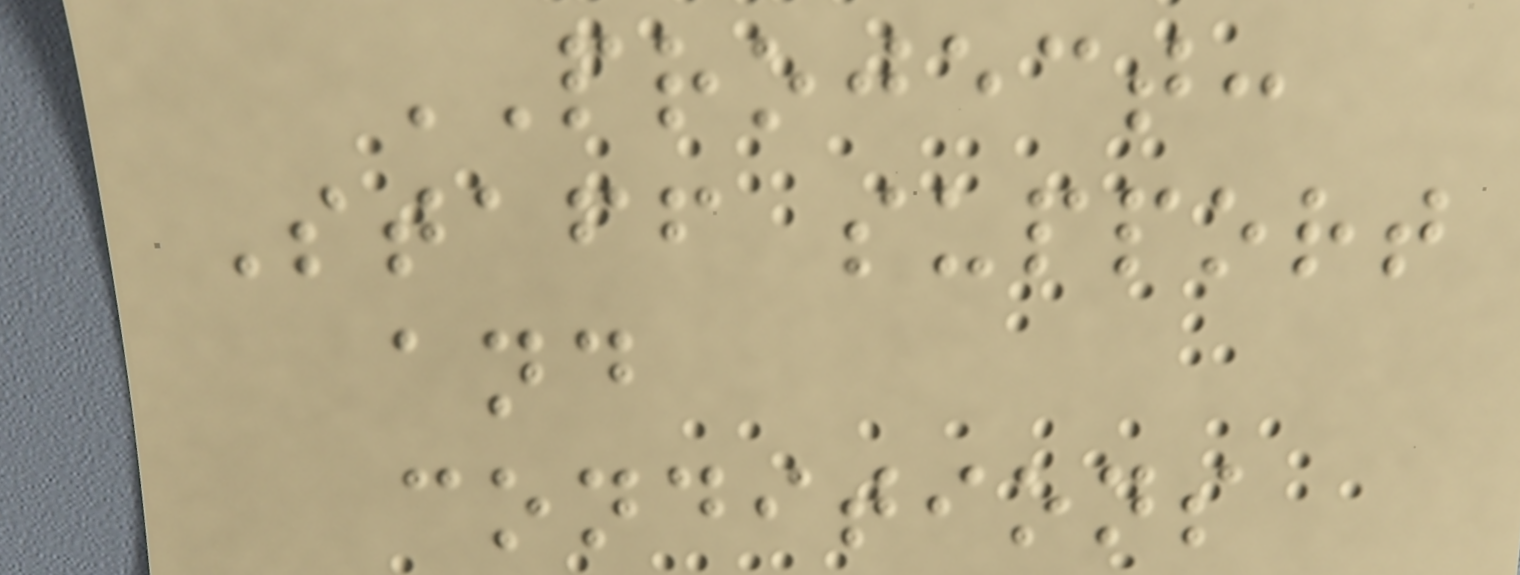PROJECT:
Staff support
and
conditions
